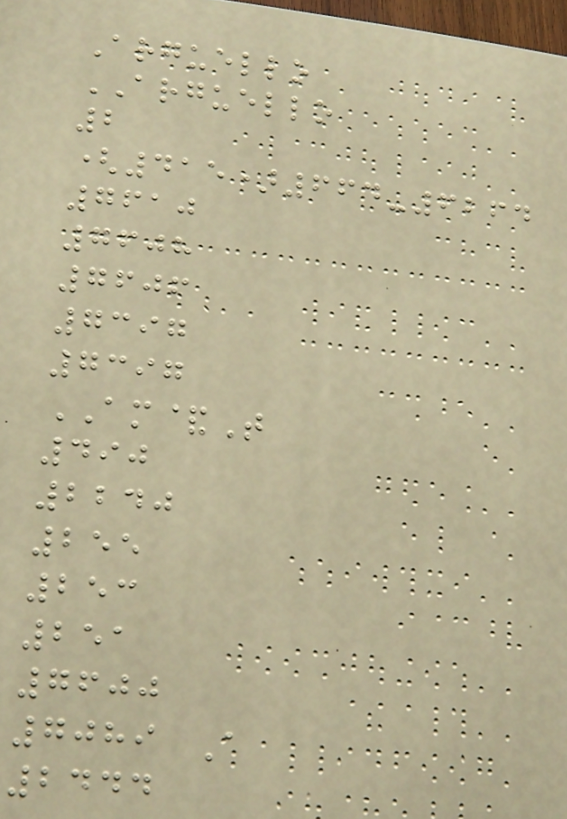Arguello
ARGUELLO
2
(415)664-6264
7610
7608
7606
7397
7397
AM&T
490
2240
255
253
251
7600
7089 A
2444
